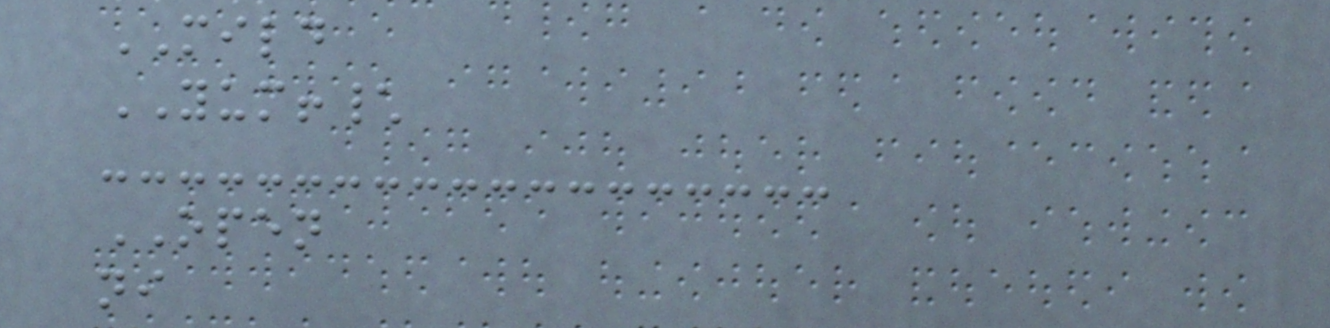MILD
YUM!\
OPEN
ni
